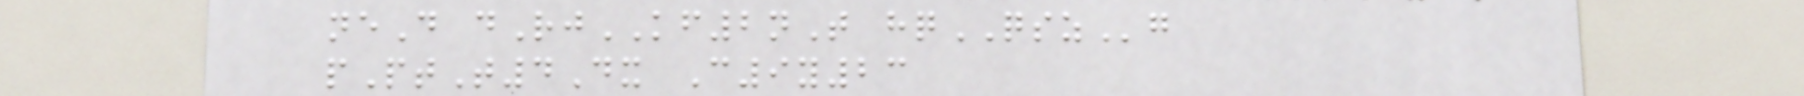neD dRjKF2nT hqQSZg
pPtT4Dx C9y23
